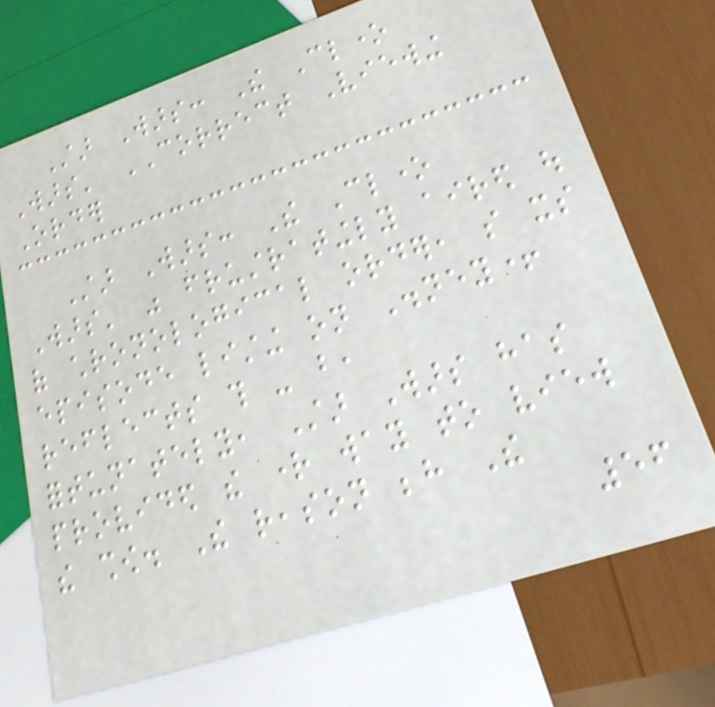Star Wars: The Clone
Wars' CORRECT Viewing
Order
Star Wars: The Clone
Wars' was frustratingly aired out
of chronological order, so its
episode listing on Disney+
reflects this - but,
fortunately, Star Wars has
provided the right way to view
the show. The reason behind The
56
